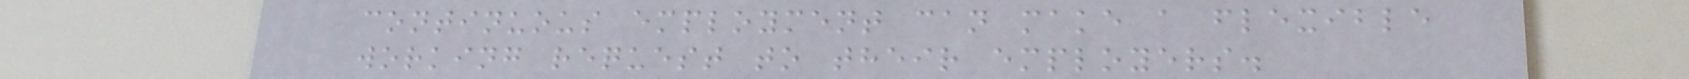continuous employment can make a flexible
working request to their employers.
